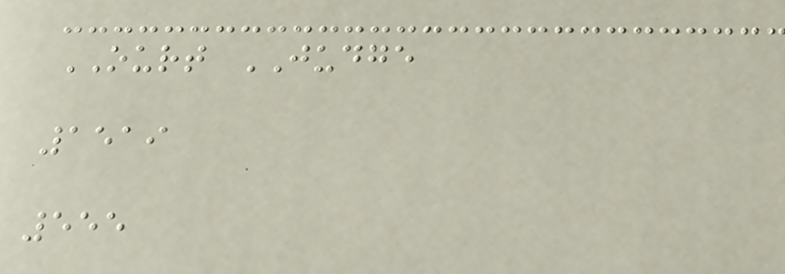OURT JUDGE
1519
555
